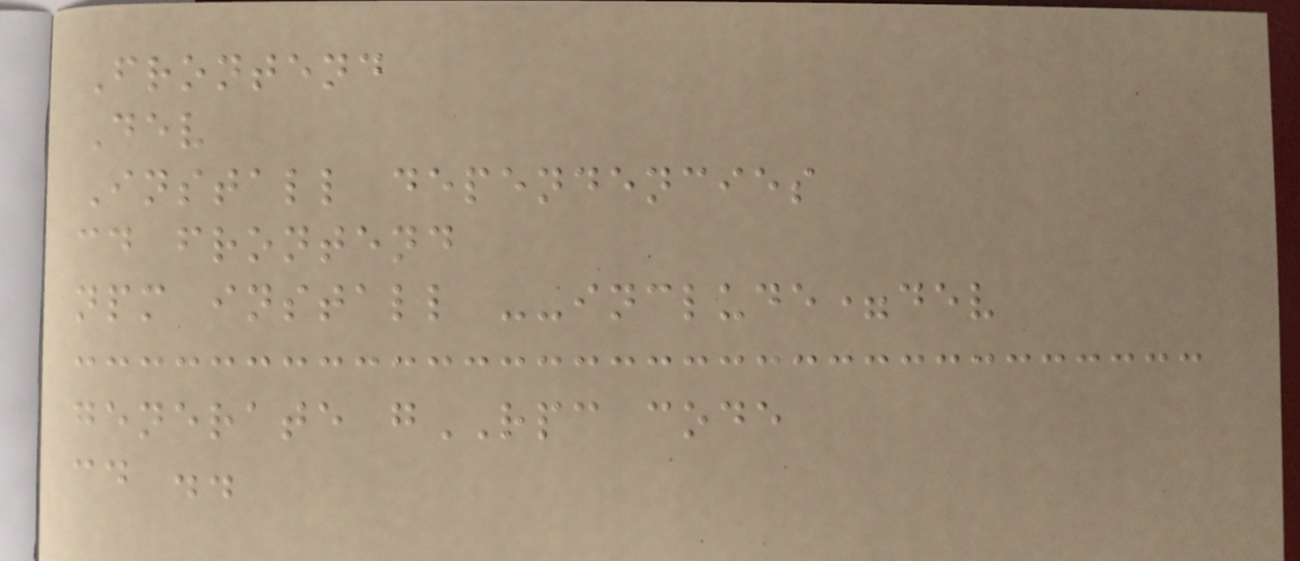Frontend
Dev
Install dependencies
cd frontend
npm install --include=dev
generate gRPC code
cd ..
